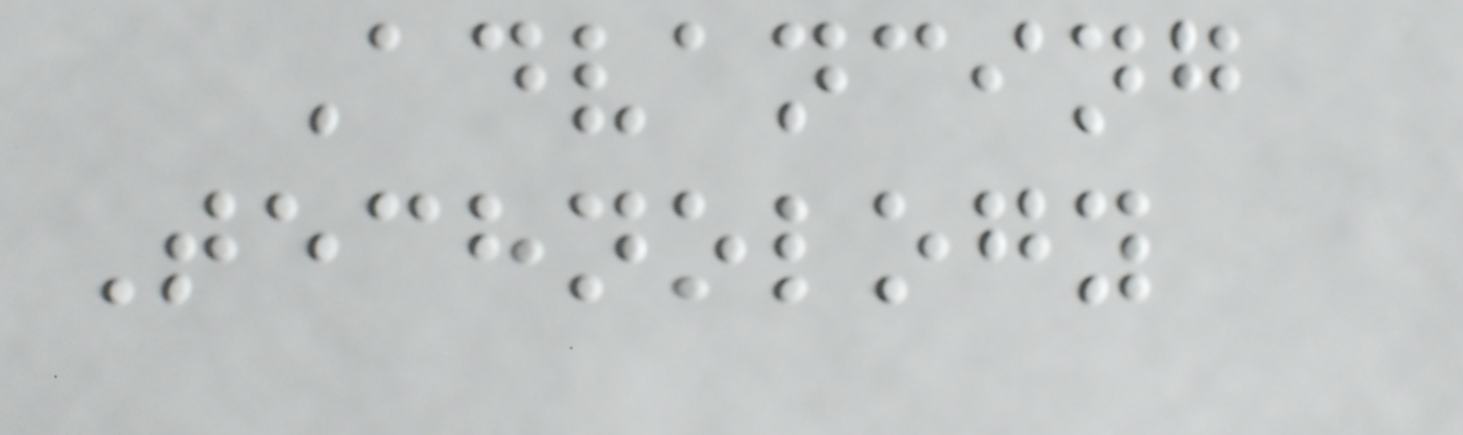Advancing
Technology
